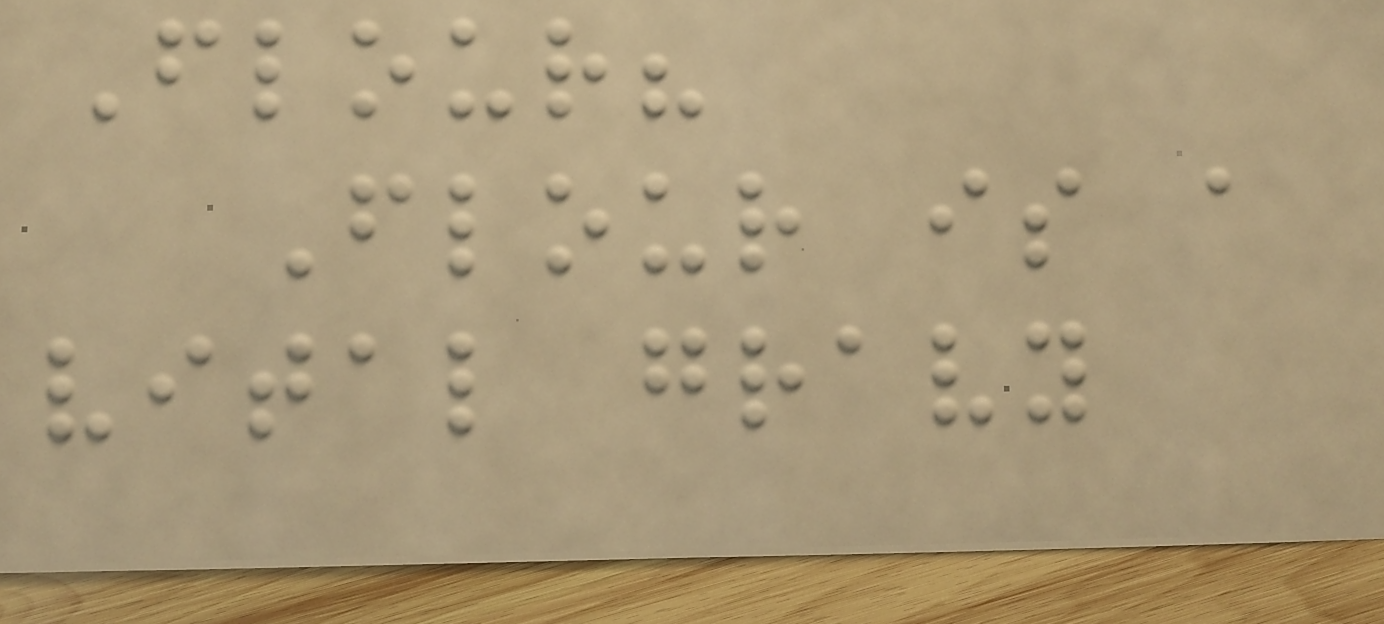Flour?
Flour is a
vital gravy
